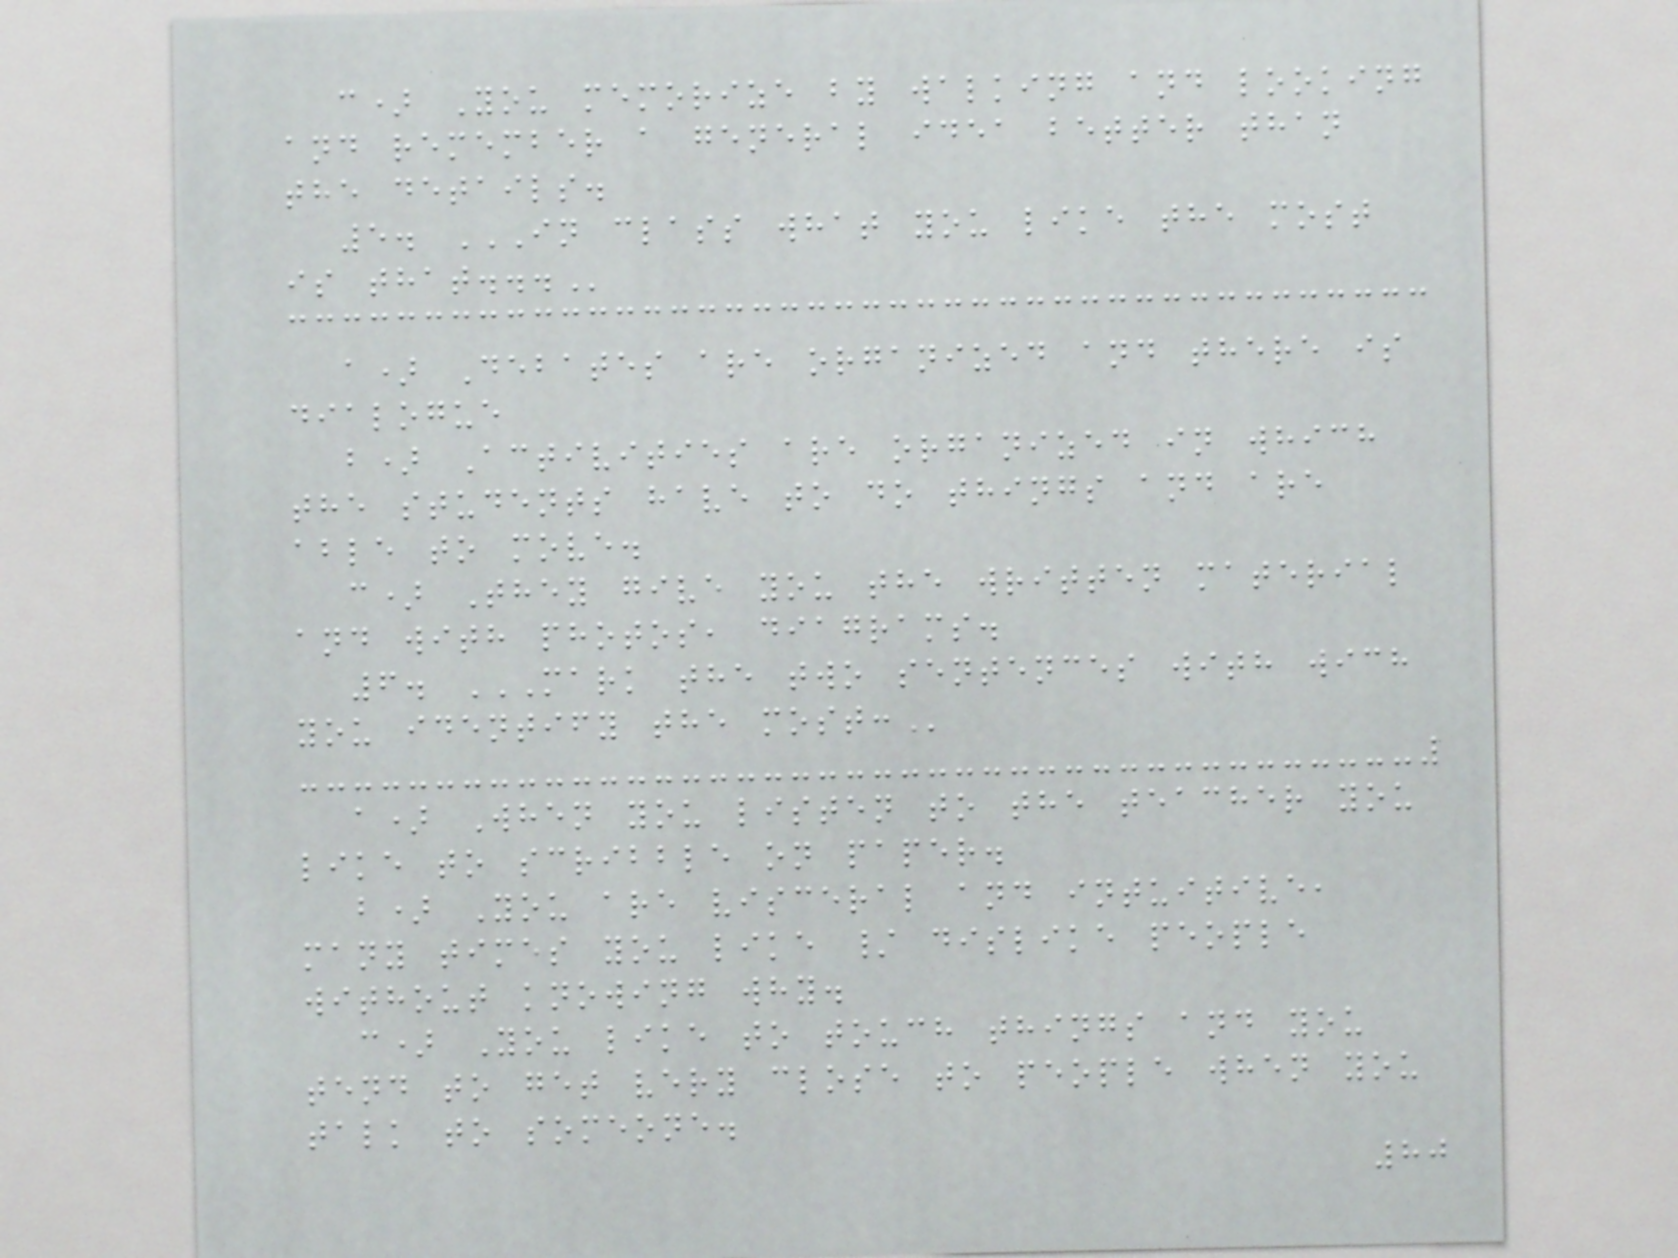c) You memorize by walking and looking
and remember a general idea better than
the details.
5. IN CLASS WHAT YOU LIKE THE MOST
IS THAT...
a) Debates are organized and there is
dialogue
b) Activities are organized in which
the students have to do things and are
able to move.
c) They give you the written material
and with photos, diagrams.
6. MARK THE TWO SENTENCES WITH WICH
YOU IDENTIFY THE MOST:
a) When you listen to the teacher you
like to scribble on paper.
b) You are visceral and intuitive,
many times you like / dislike people
without knowing why.
c) You like to touch things and you
tend to get very close to people when you
talk to someone.
80
